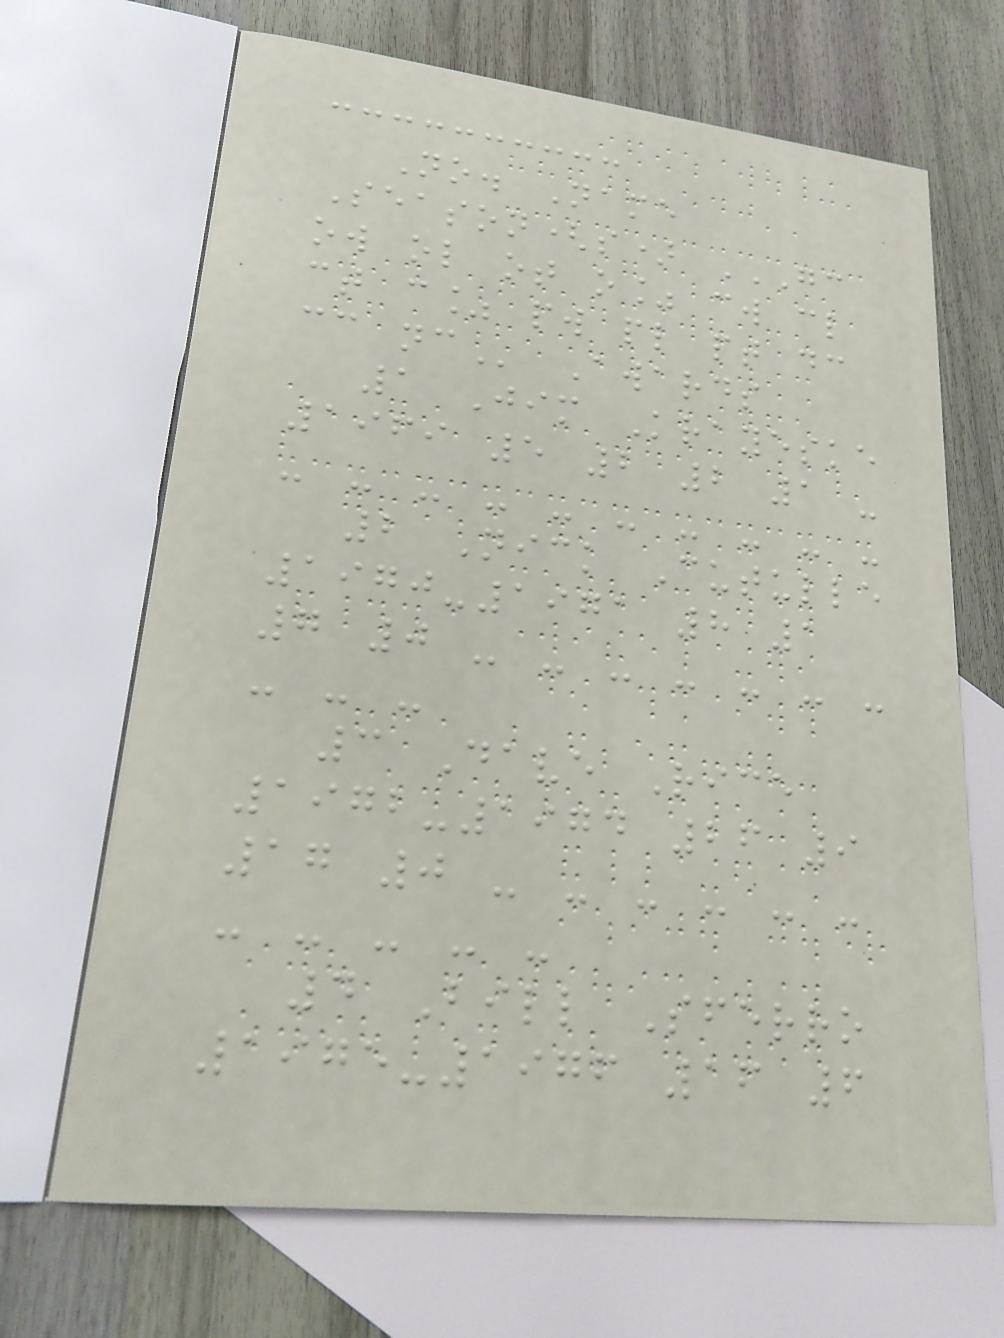No. Name
Season(s) GC
OW OL OT O% CW CL
CT C% PW PL PT DC
CC NC Awards
1 Jim Krayeske
1969 5 2 2 1 -
- - - - - - - - - -
2 Nick Cutulle
1970-1971 8 1
7 0 - - - - - - -
- - -
3 Dave Rice
1972-1974 26 9
17 0 - - - - - -
- - - - -
4 Bill Sferro
1975-1976 16 6
